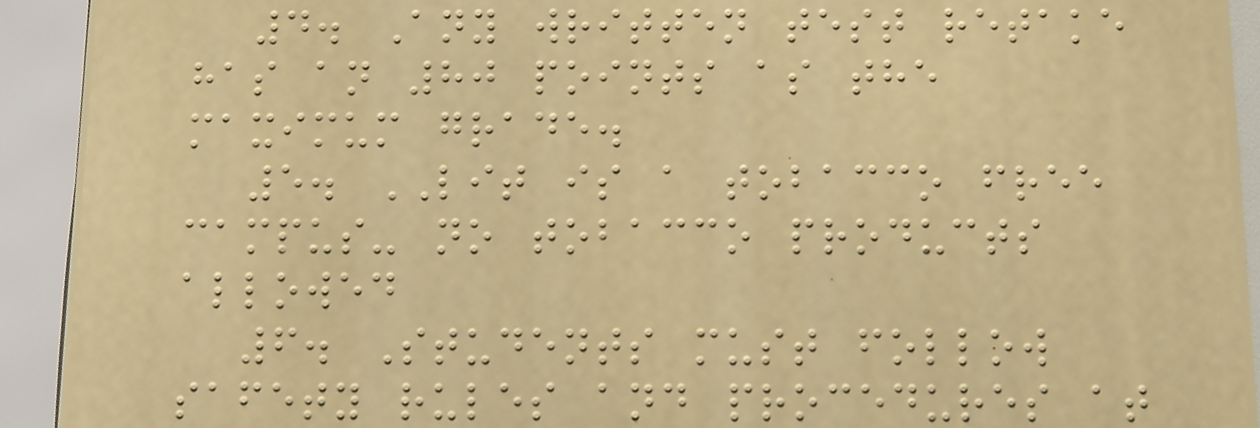4. Any written test retake
has an 80 points as the
maximum grade.
5. LIT is a tobacco free
campus- no tobacco products
allowed
6. Students must follow
safety rules and procedures at
